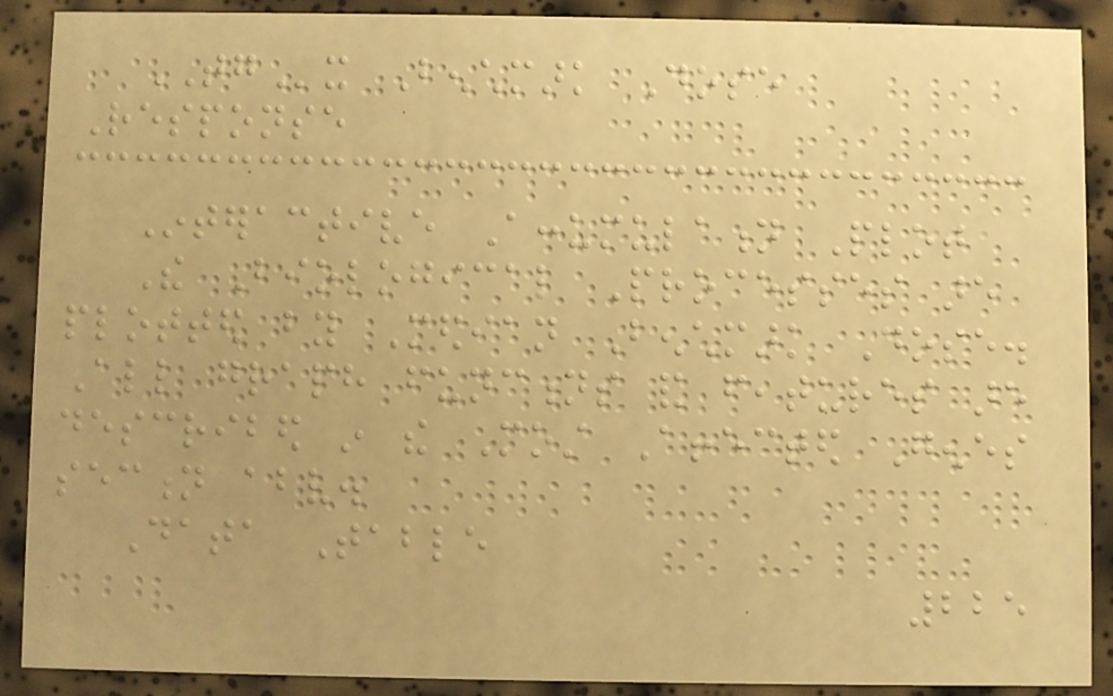TGx Benchmark Dose
Response
Interactive Accumulation Plot
The Biological Processes are
plotted by Median Benchmark Dose.
All graph functions and features are
described in the Most Affected Genes
section above.
Data Table
225
